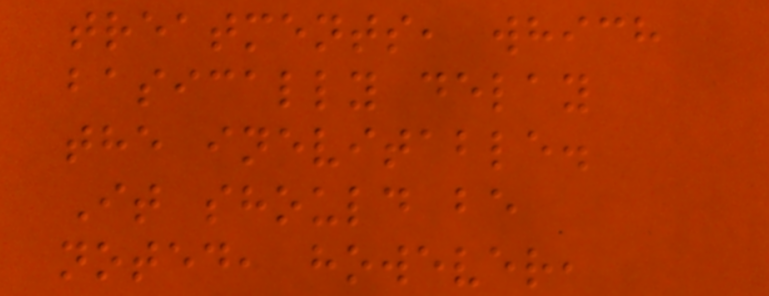treatments, which
basically delay
the inevitable.
It should be
noted, however,
